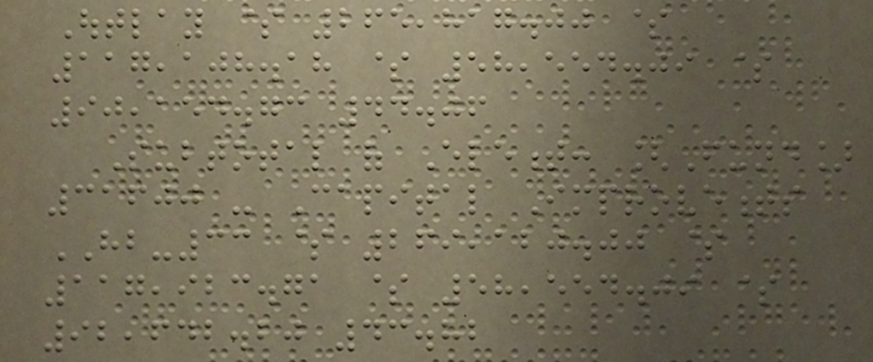Outlay $ 265,817.00 $
117,108.18 $ 58,554.09 $
90,154.73 44.06
Subtotal of Element: [Fund]
31600 - Capital Improvements
HB-33 $ 269,120.00 $
117,923.71 $ 58,554.09 $
92,642.20 43.82
